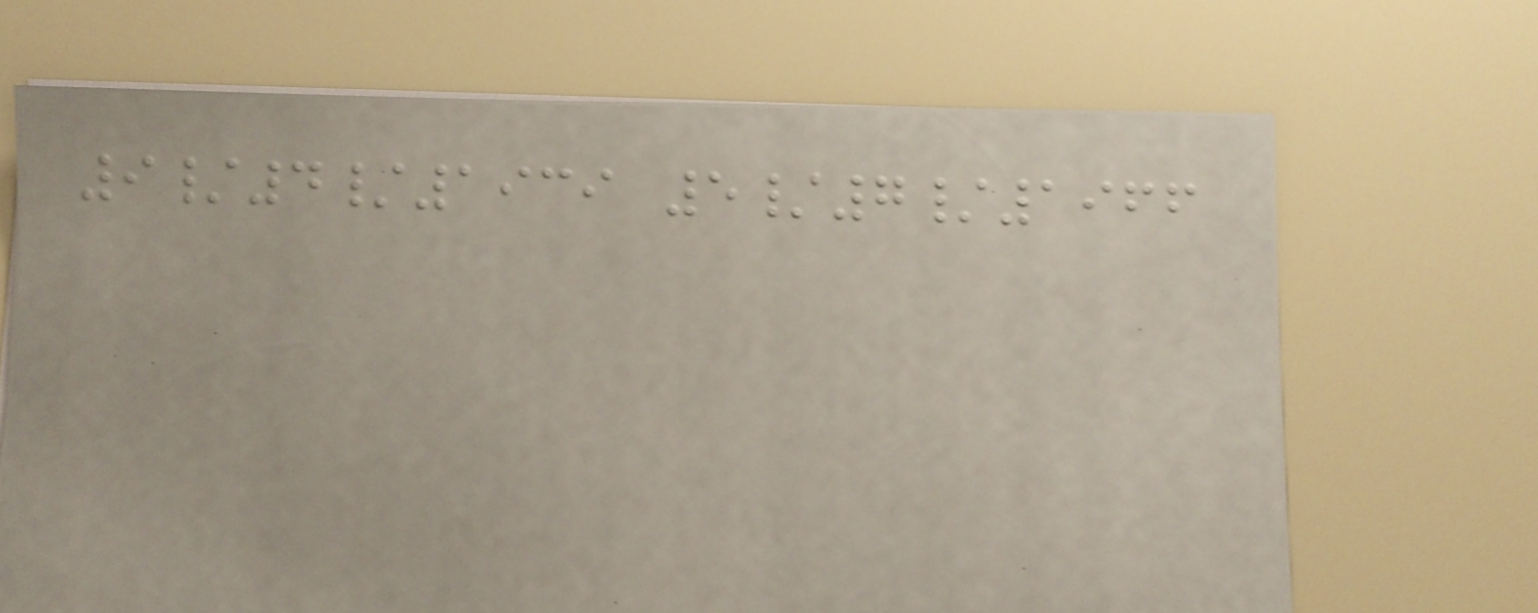9/4/1939 5/7/1966
